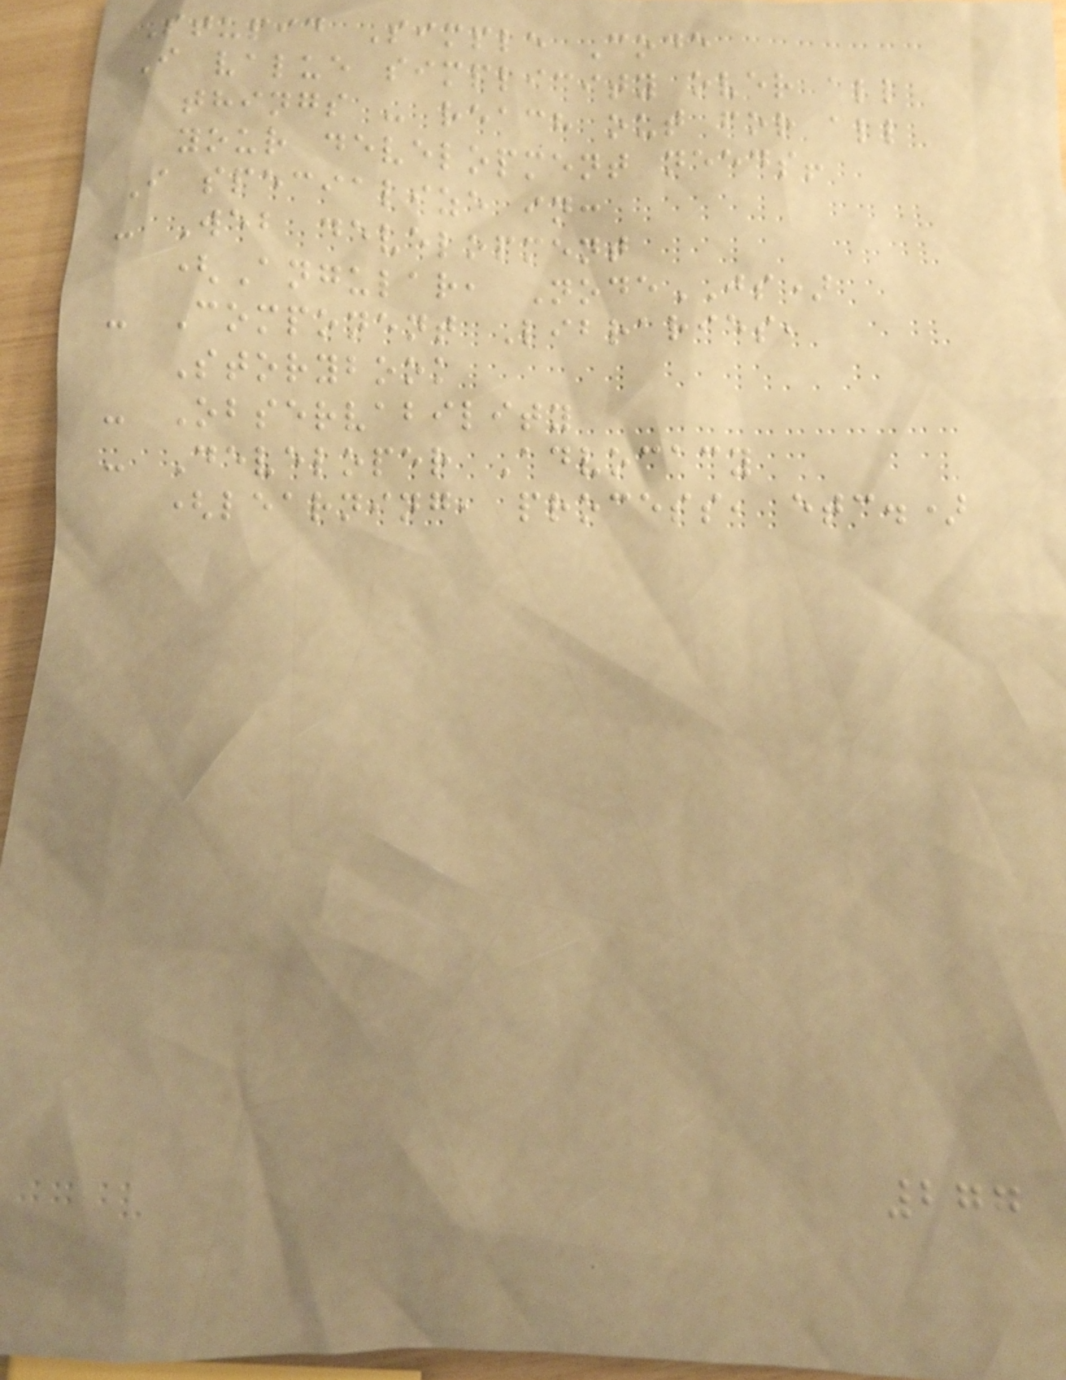Stupid Simple Code
I value simplicity over all
things - reach out for all
your development needs!
I specialize in:
- Web development
(Angular, NodeJS)
- Component Libraries,
Storybook
- Observability
- Developer Advocacy
(learning, process, etc.)
277
